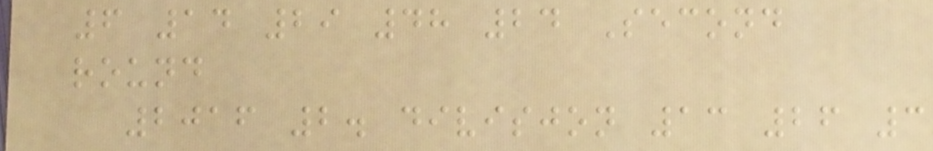6 14 29 48 24 Second
round
2016 2. divisjon 13 26 3
